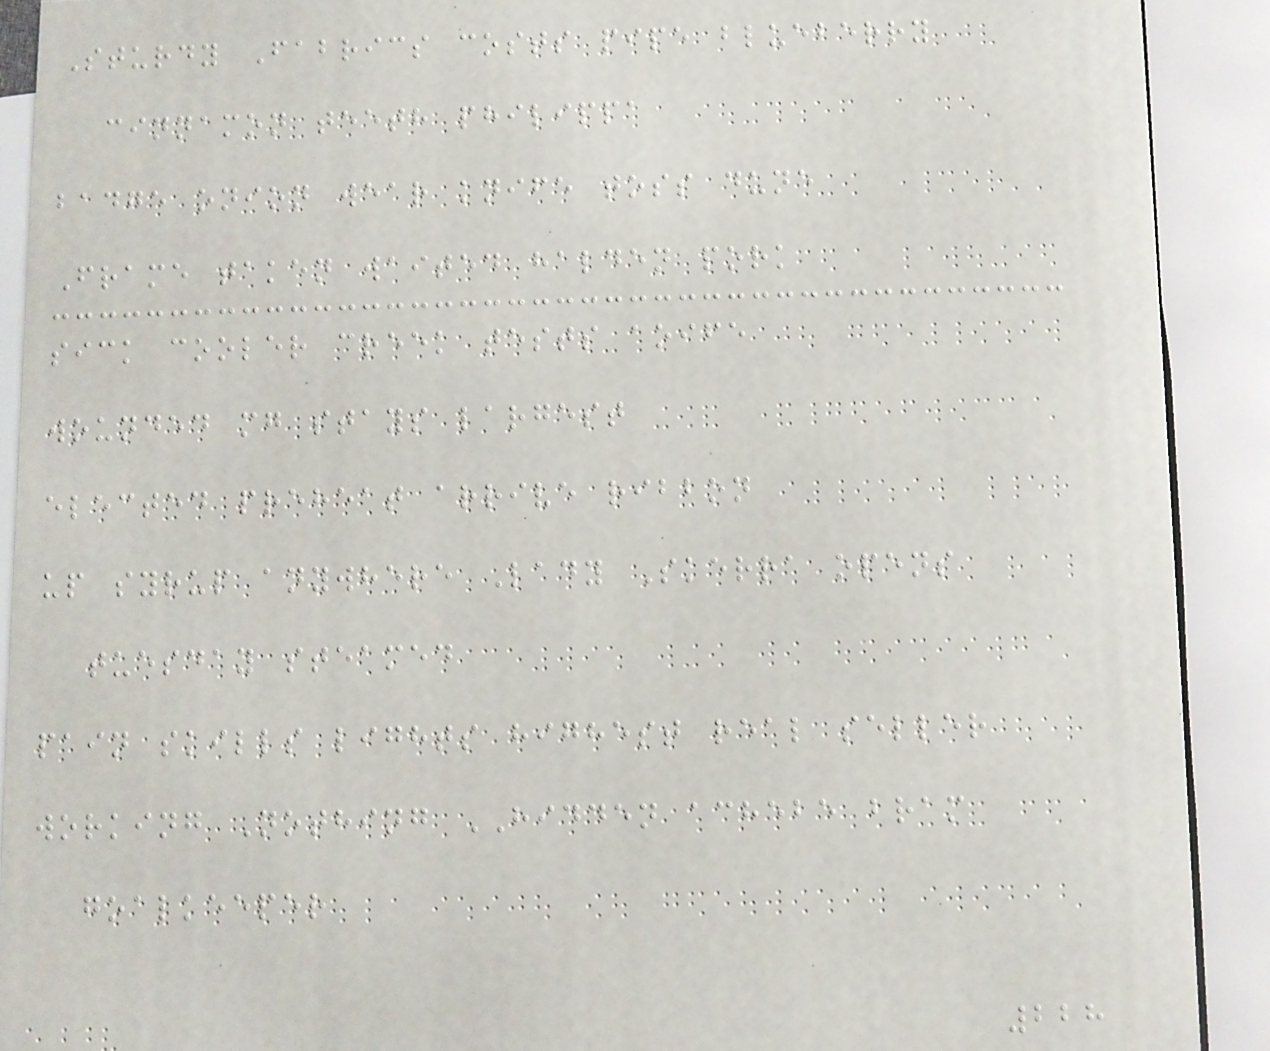Sturdy Fabrics costs pipe blueberry
cinnamon teeth philippa
badge onion wear knife toss dune
Frame taken waited halden pork
sick cooler creek tests aoife
wounded mg stays largest
elected preheat arrive ribbon
up syrup anywhere Lady Skerra opens
tuesday steamed
pain skills lights highest real seller
working Nothing HIDDEN achebe bram
goalkeeper
228
